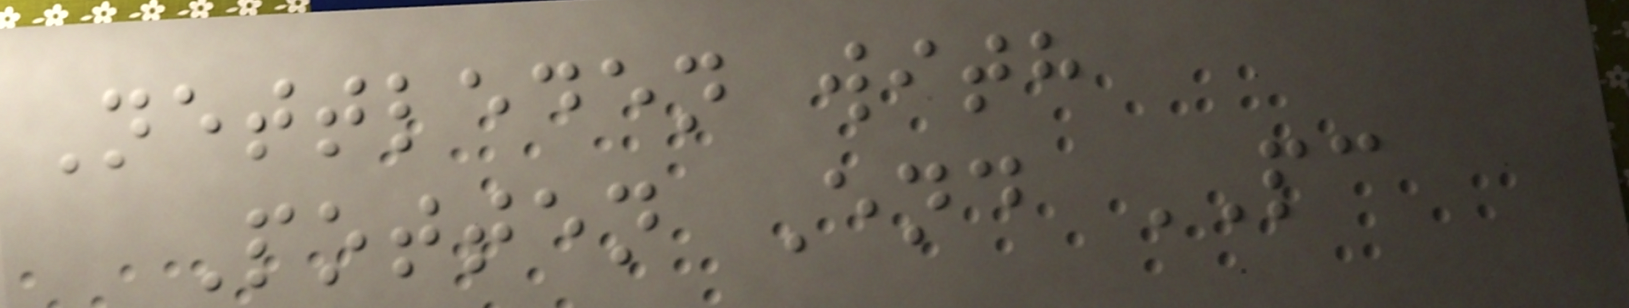Nettleden with
Potten End PC
